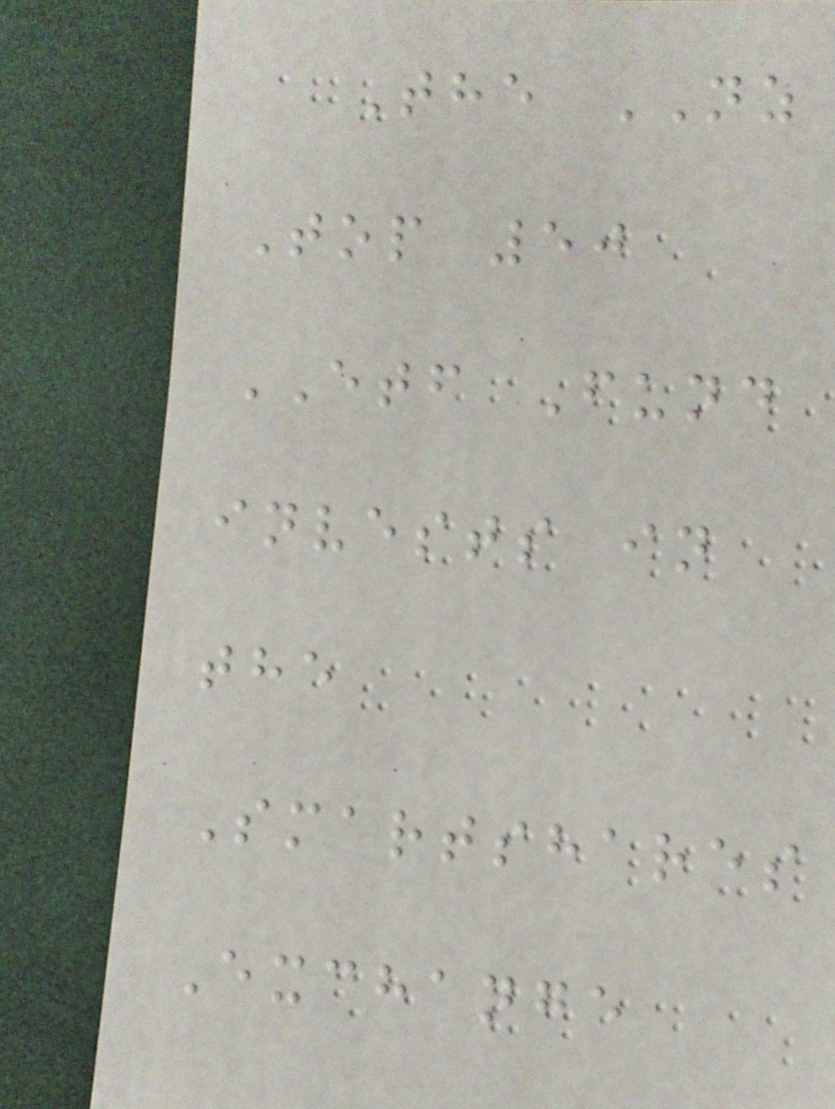The NZ
Top 50
ETF Fund
invests in
the
Smartshares
Exchange
